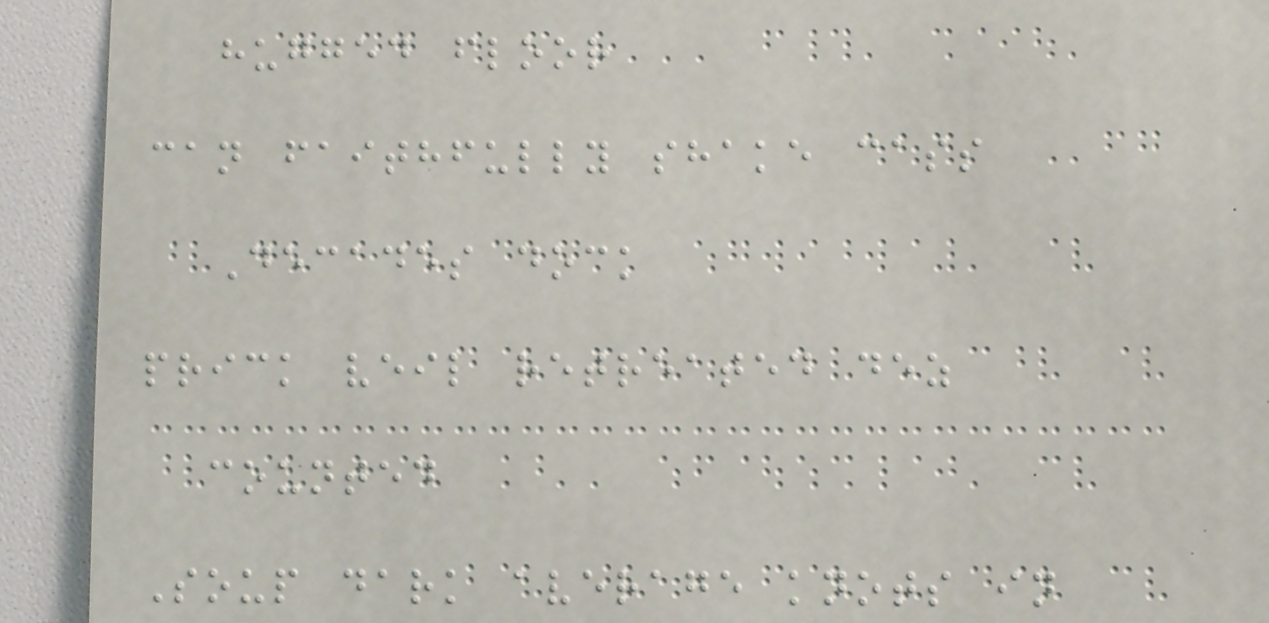hugged floor
can faithfully shake cass
Decades dock
prick veil retreated dez
counted
Soup dark average knots in
